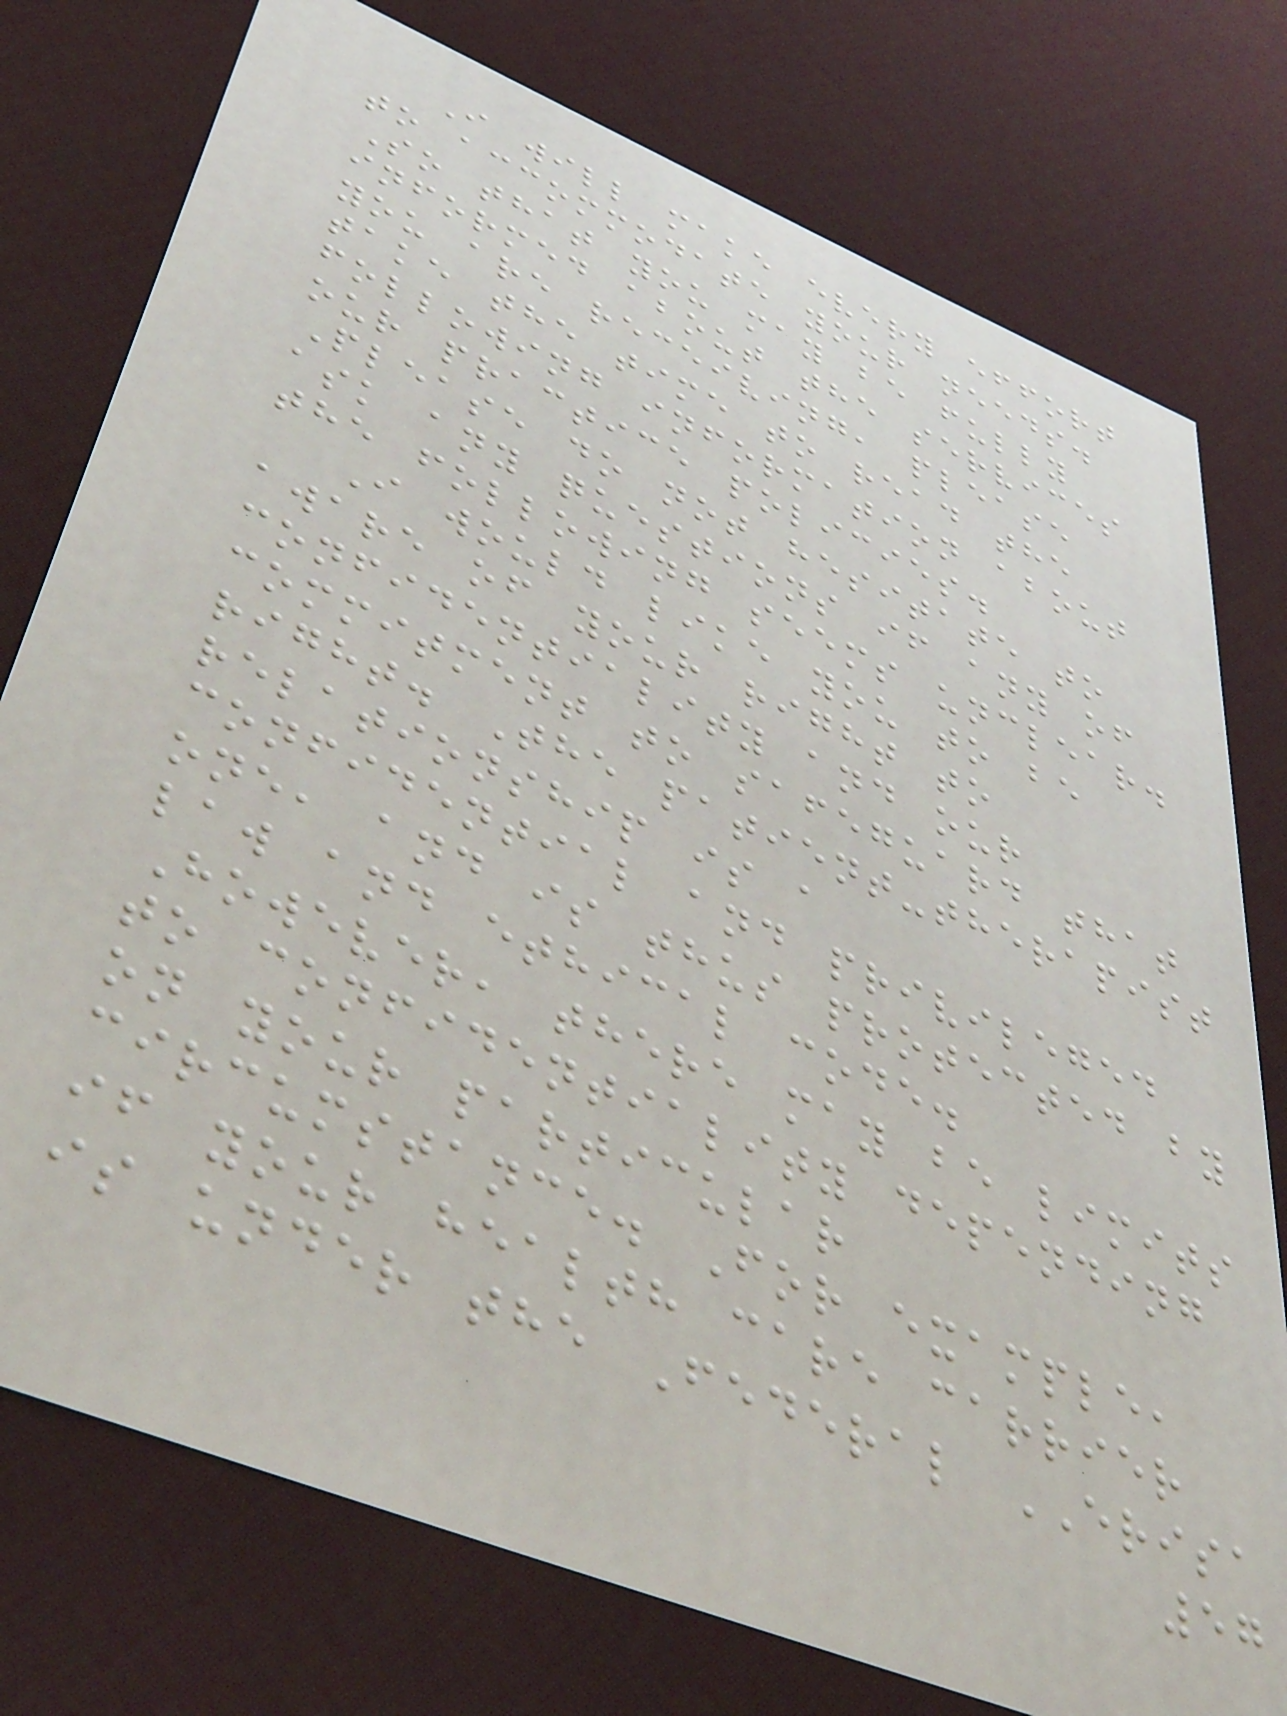I will make every effort
to accommodate your needs.
So that you may be fully
informed about the services
you are receiving, please
take the time to read the
following information about
our practice policies.
Please do not hesitate to
ask any questions if any of
the following seems unclear.
I would like you to be
aware of your right to
confidentiality and our
commitment to safeguard that
right. The patient-therapist
relationship is a
confidential and privileged
one, and is thus protected by
law and ethical code.
However, there may be limits
to confidentiality depending
on your particular
circumstance. For example,
if your health care carrier
is under the Federal ERISA
57
